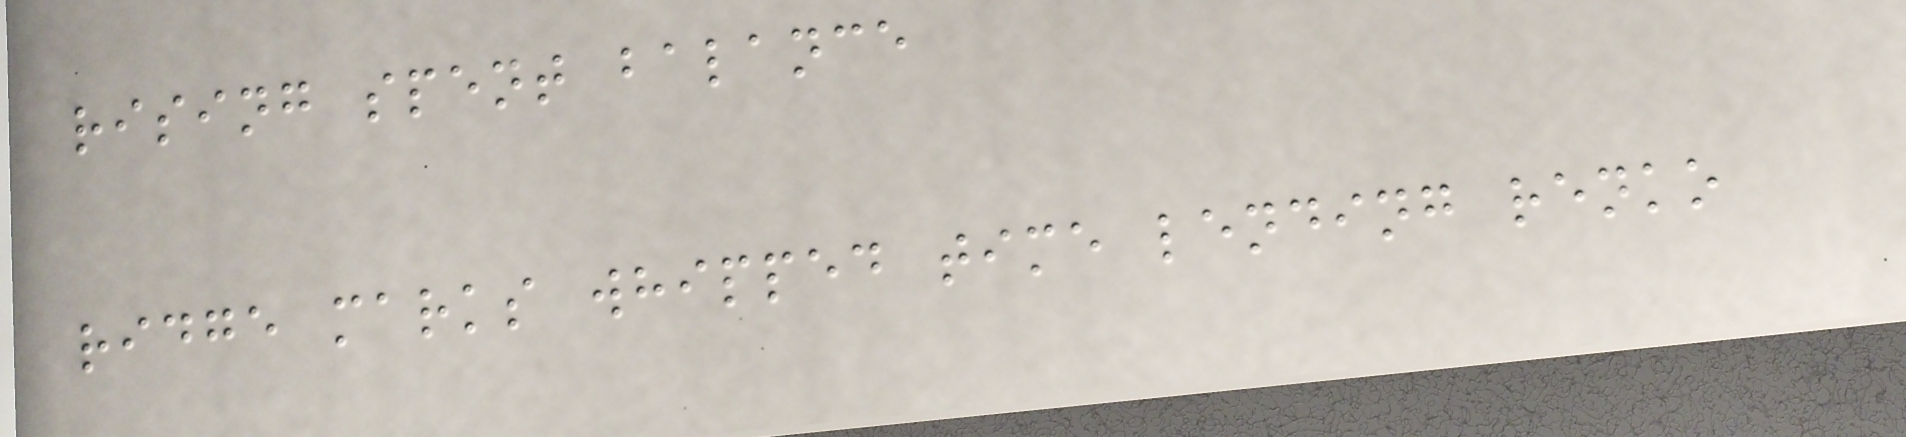rising spent balance
ridge marks whipped time lending renko
